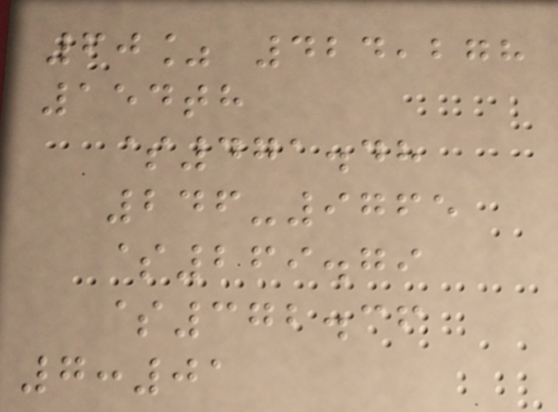60% 424,278
154th
$471.48
246-9765
$269.79
$372.36
7:01
